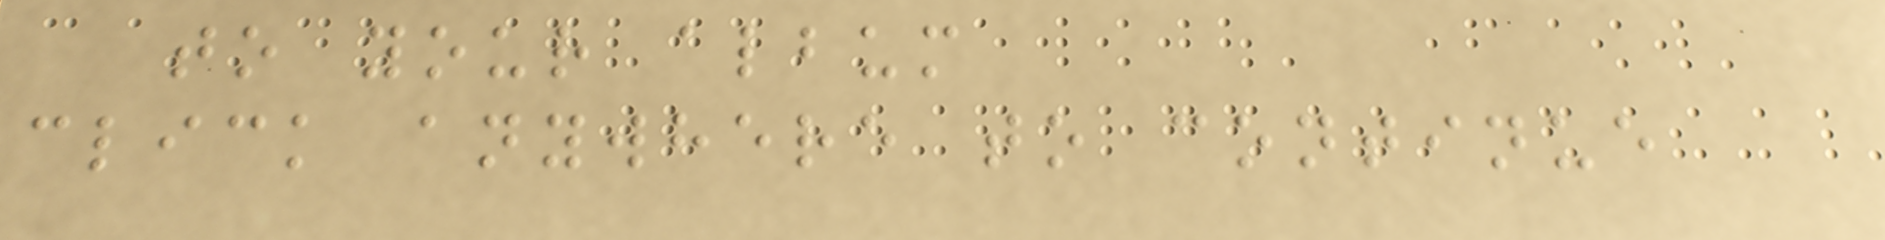to your album
click anywhere to continue
